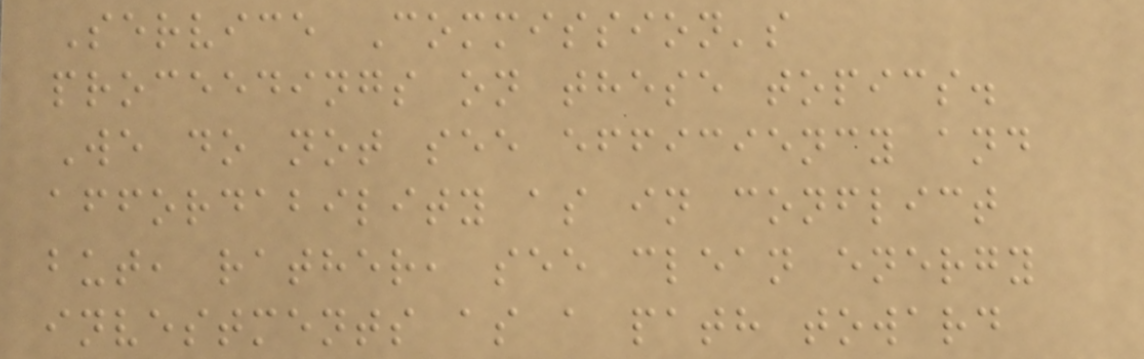Service Commission's
proceedings on these topics.
We do not see efficiency and
affordability as in conflict
but, rather, see clean energy
investments as a path toward
